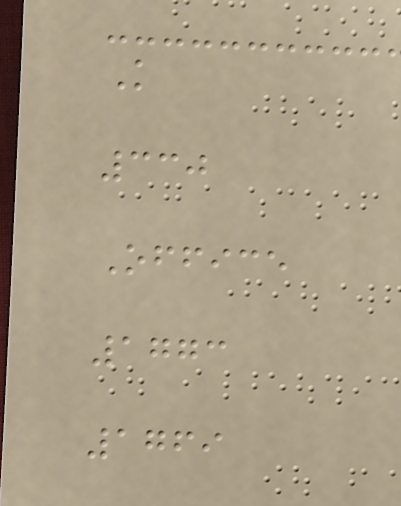K
330
Office
1773
1769
